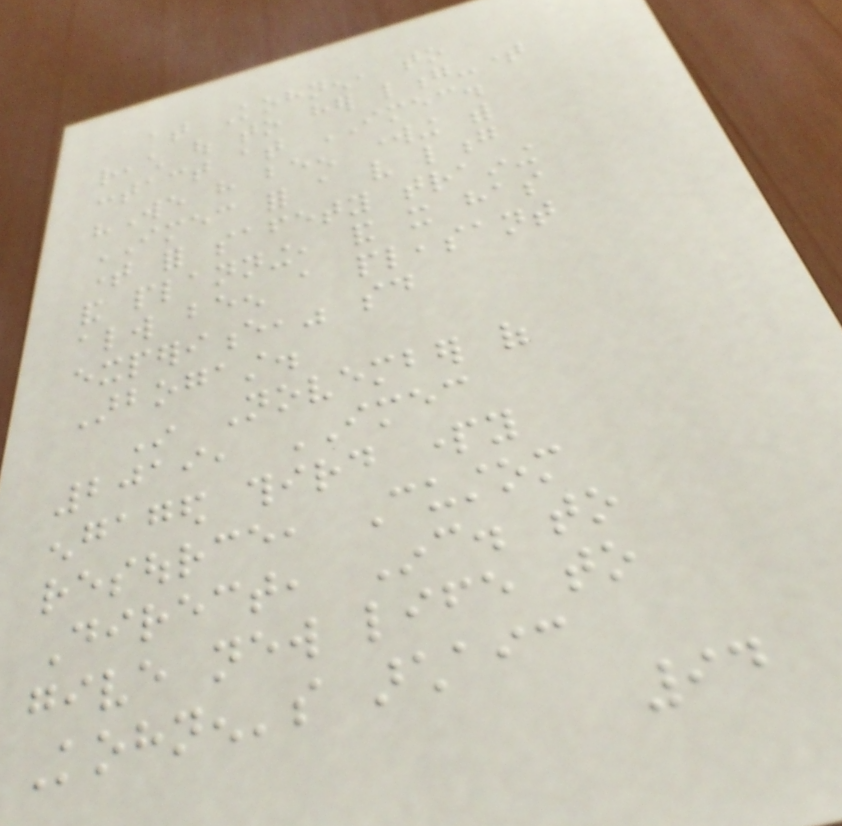at Kohnen, to
reach out to her long-time
contact at IMEC.
"We have been working with
IMEC for a very long
time for safety training
and planning, and it has
always been a pleasant
experience," said
Arbogast.
In November of
2019, IMEC
engaged third party
resource, Custom
Direct, Inc. to
give new life to
Kohnen's archaic
94
